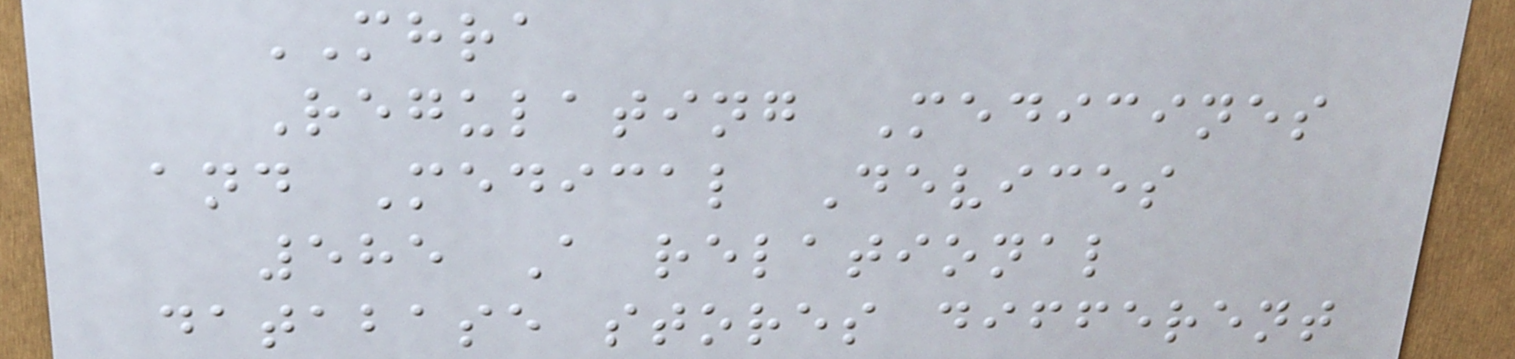MHRA
Regulating Medicines
and Medical Devices
585 A relational
database stores different
